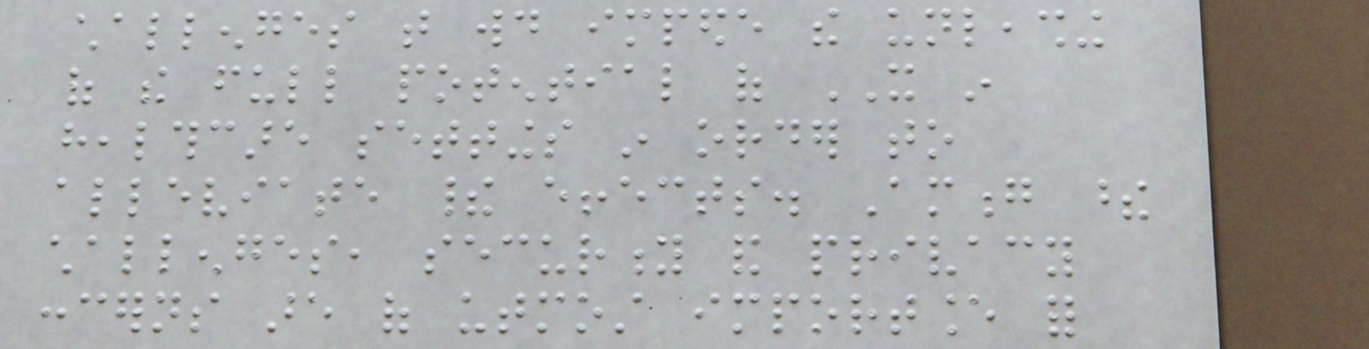challenges that would impede the unleashing
of the full potential of IT in
healthcare settings in order to
alleviate their effects. Among these
challenges, security and privacy
concerns are of utmost importance for
